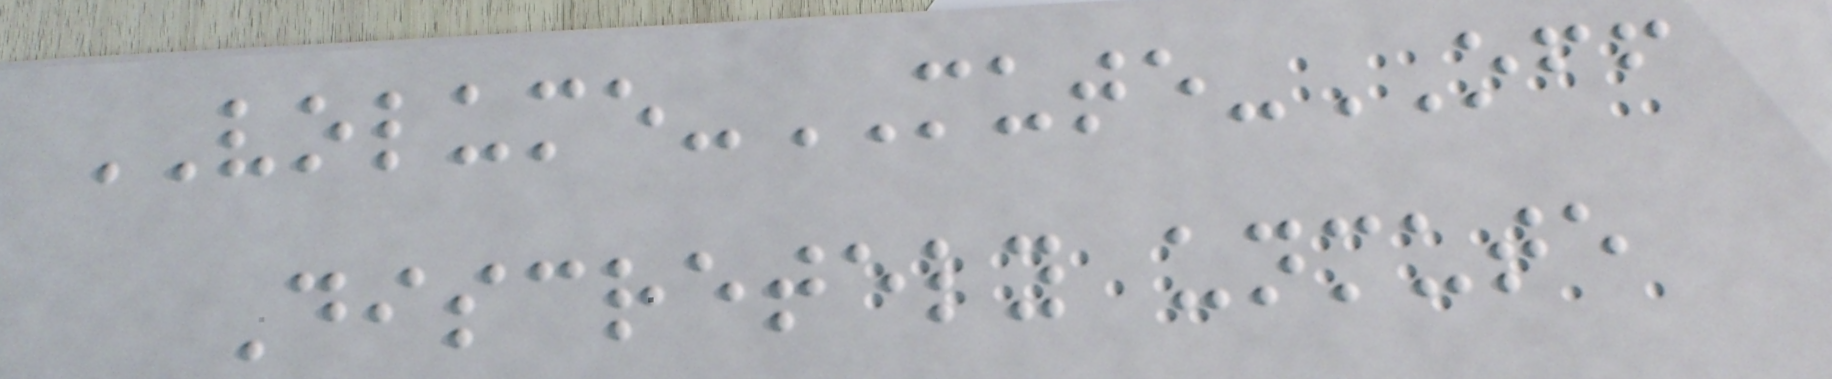VOLUME-MUTE-OFF
Discretely unmute
